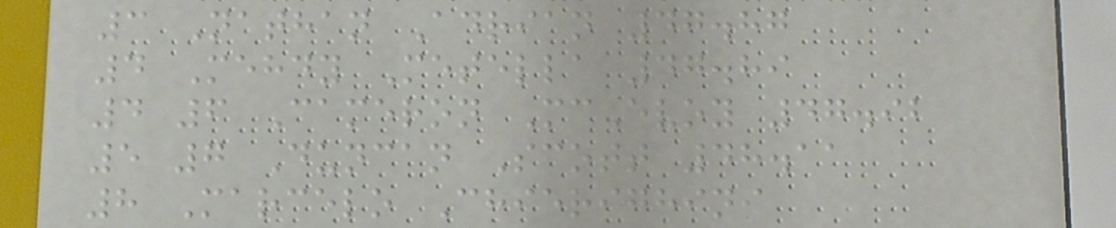3 Nathan Adrian 47.87
4 Mehdy Metella 47.89
4 6 Cameron McEvoy 47.92
5 7 Duncan Scott 48.11
8 Marcelo Chierighini
